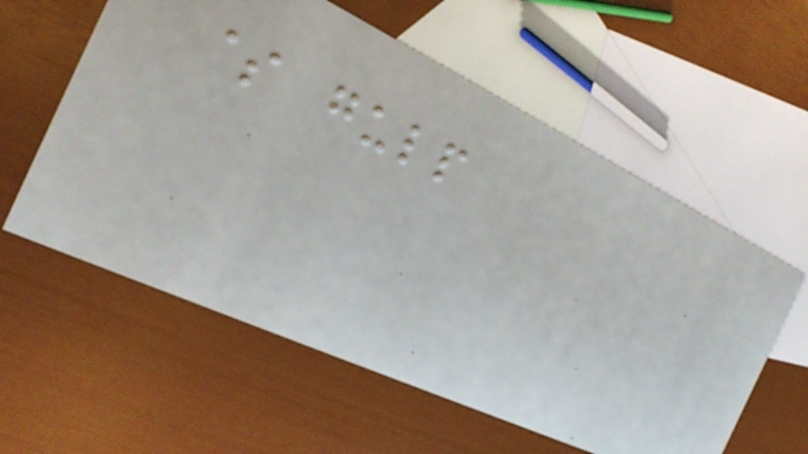$ gulp
